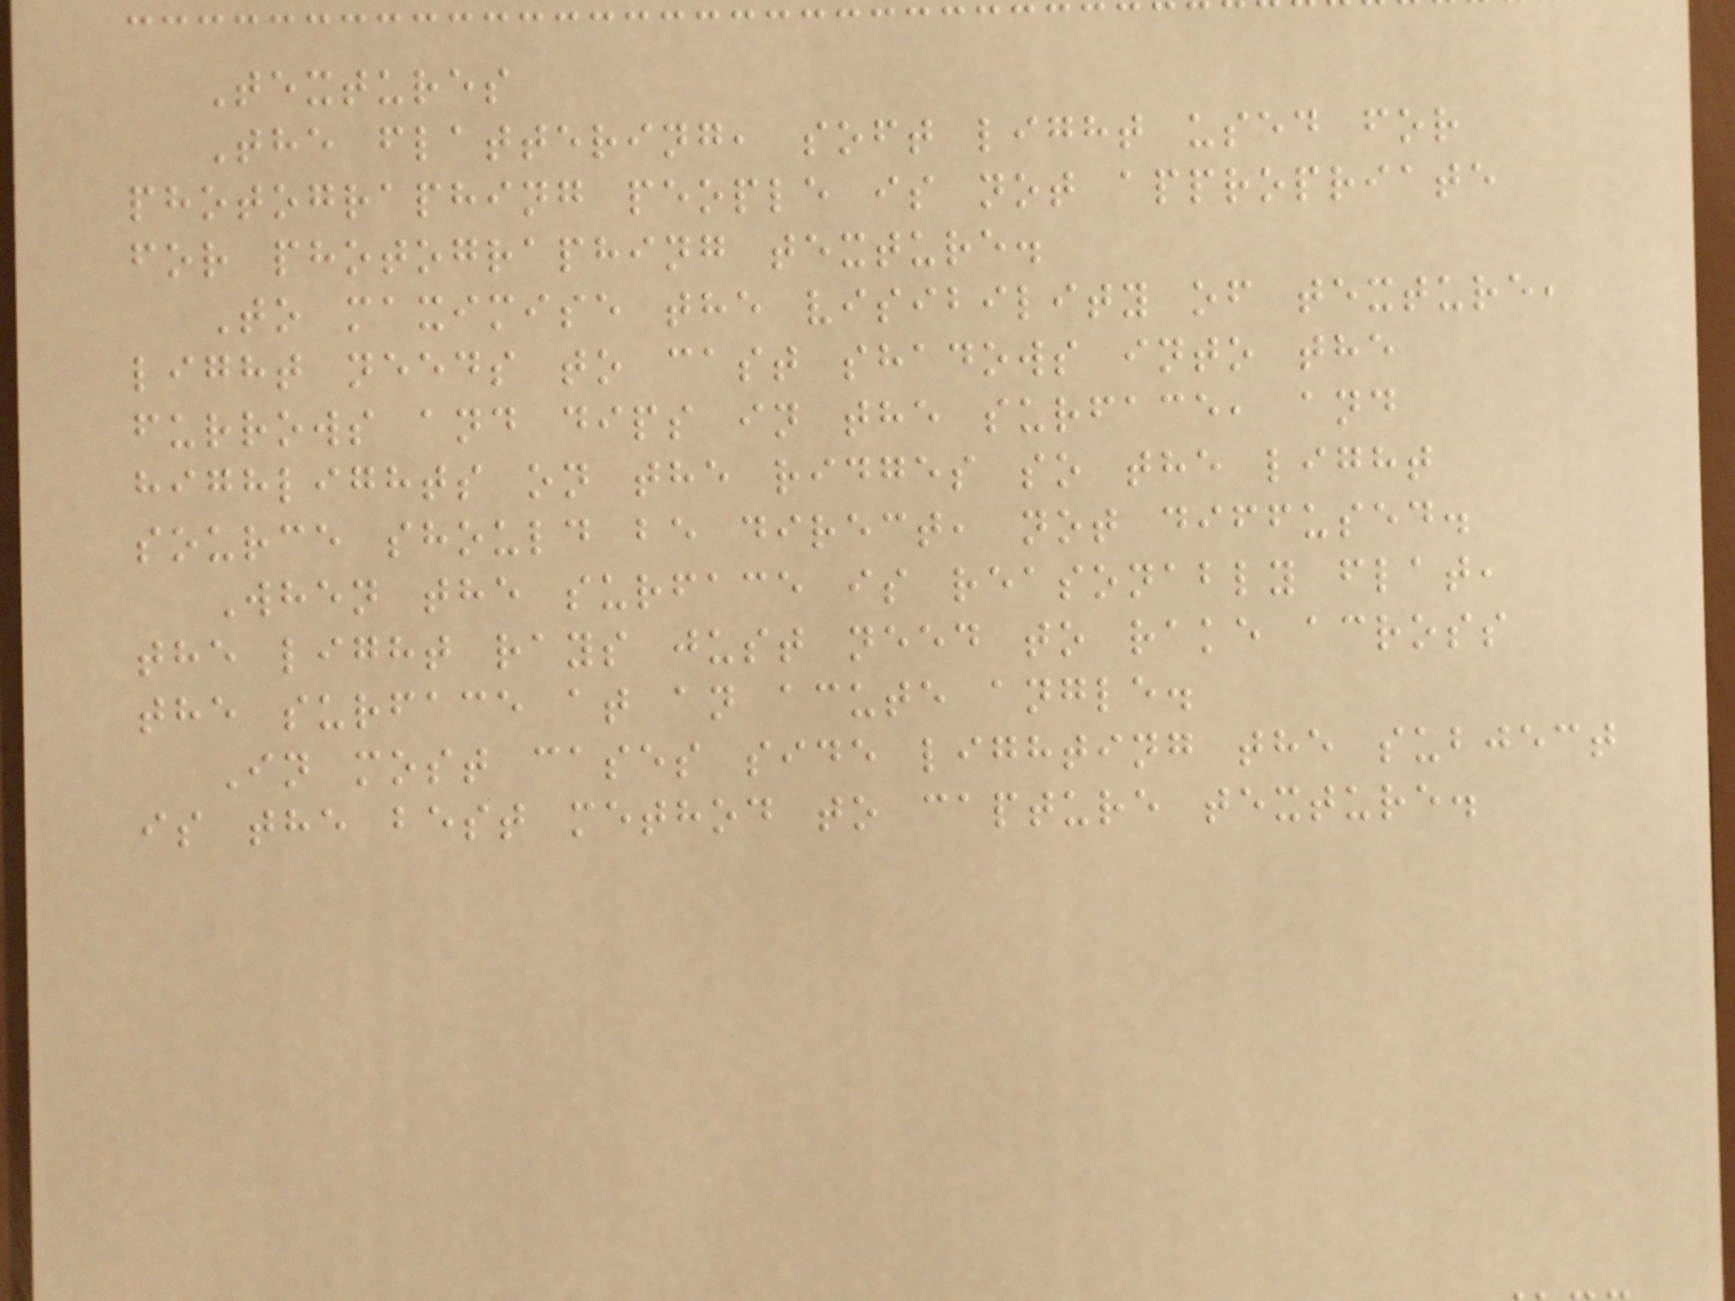Textures
The flattering, soft light used for
photographing people is not appropriate
for photographing texture.
To maximise the visibility of texture,
light needs to cast shadows into the
furrows and dips in the surface, and
highlights on the ridges so the light
source should be direct, not diffused.
When the surface is reasonably flat,
the light rays just need to rake across
the surface at an acute angle.
In most cases side lighting the subject
is the best method to capture texture.
